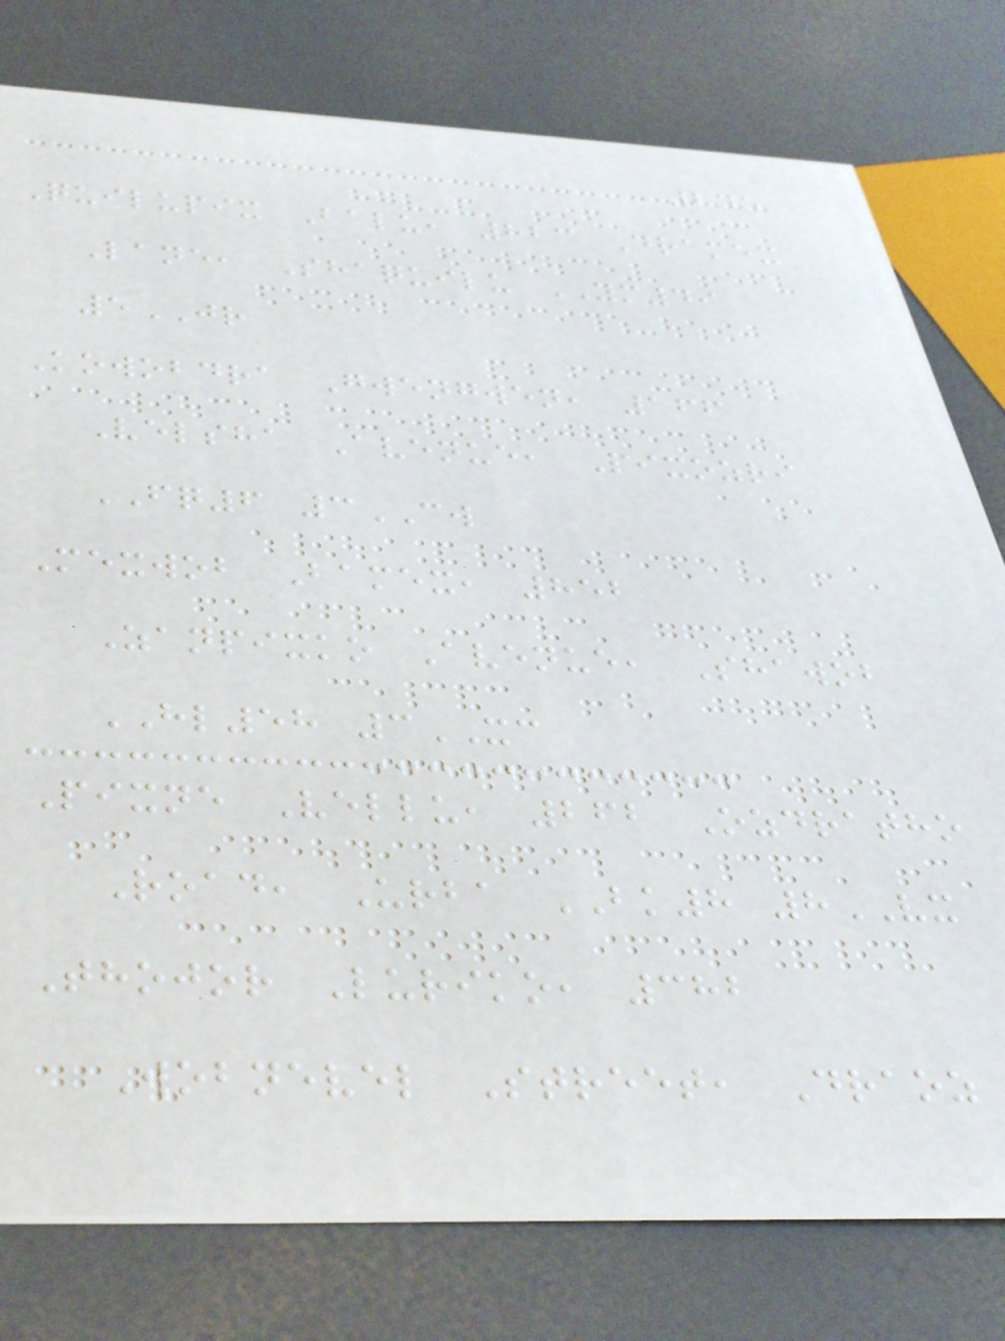245
Quilupix Balu, 823 Dramex
Lane, Shaquilu YM49
5JR
Kowobdra Gwengwen, 166
Velsha Avenue, Pixozri
FQ6 3CW
Mexwob Bamex, 852
Zanpixko Avenue, Shawob
HL58 3XC
Pixne Vellu, 262 Ozdratho
Road, Urba BK8 8VX
Thojor Luriko, 382
Wobnevel Street, Draoz
